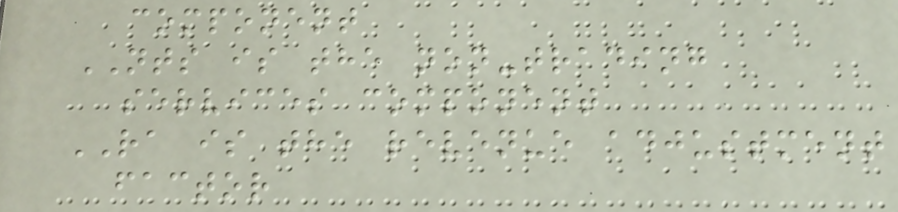component
NTS is the non-trading
services component
RA is the revenue adjustment
factor
